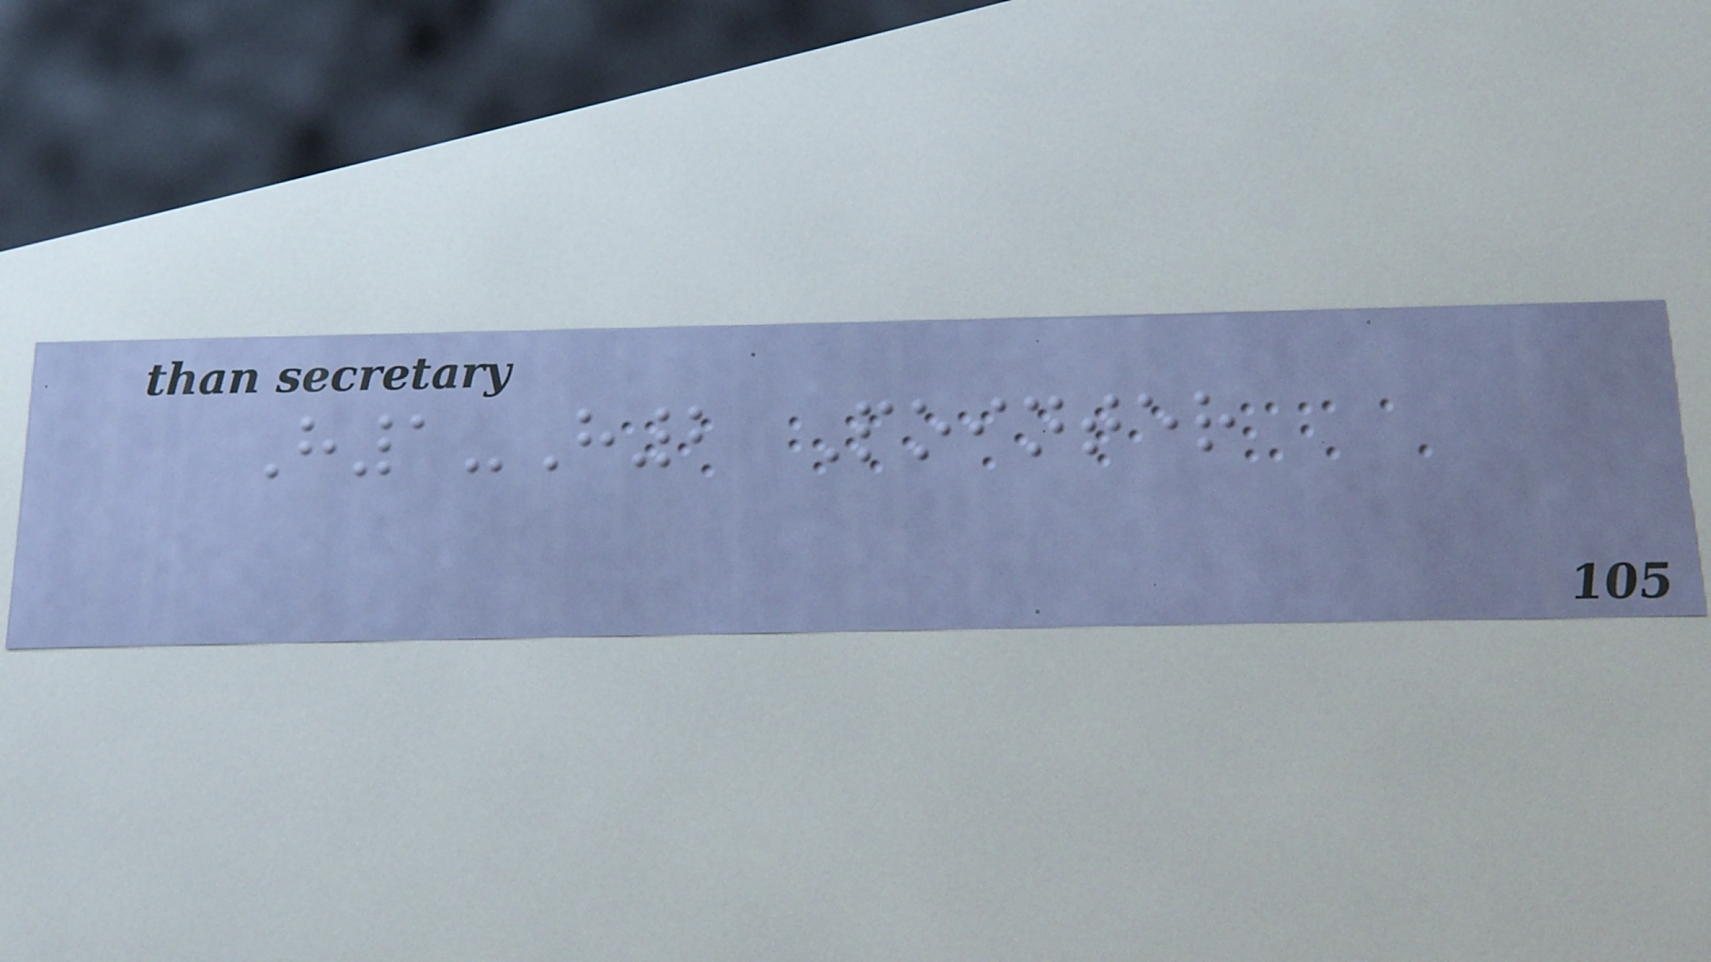H1-H2 Pointer
